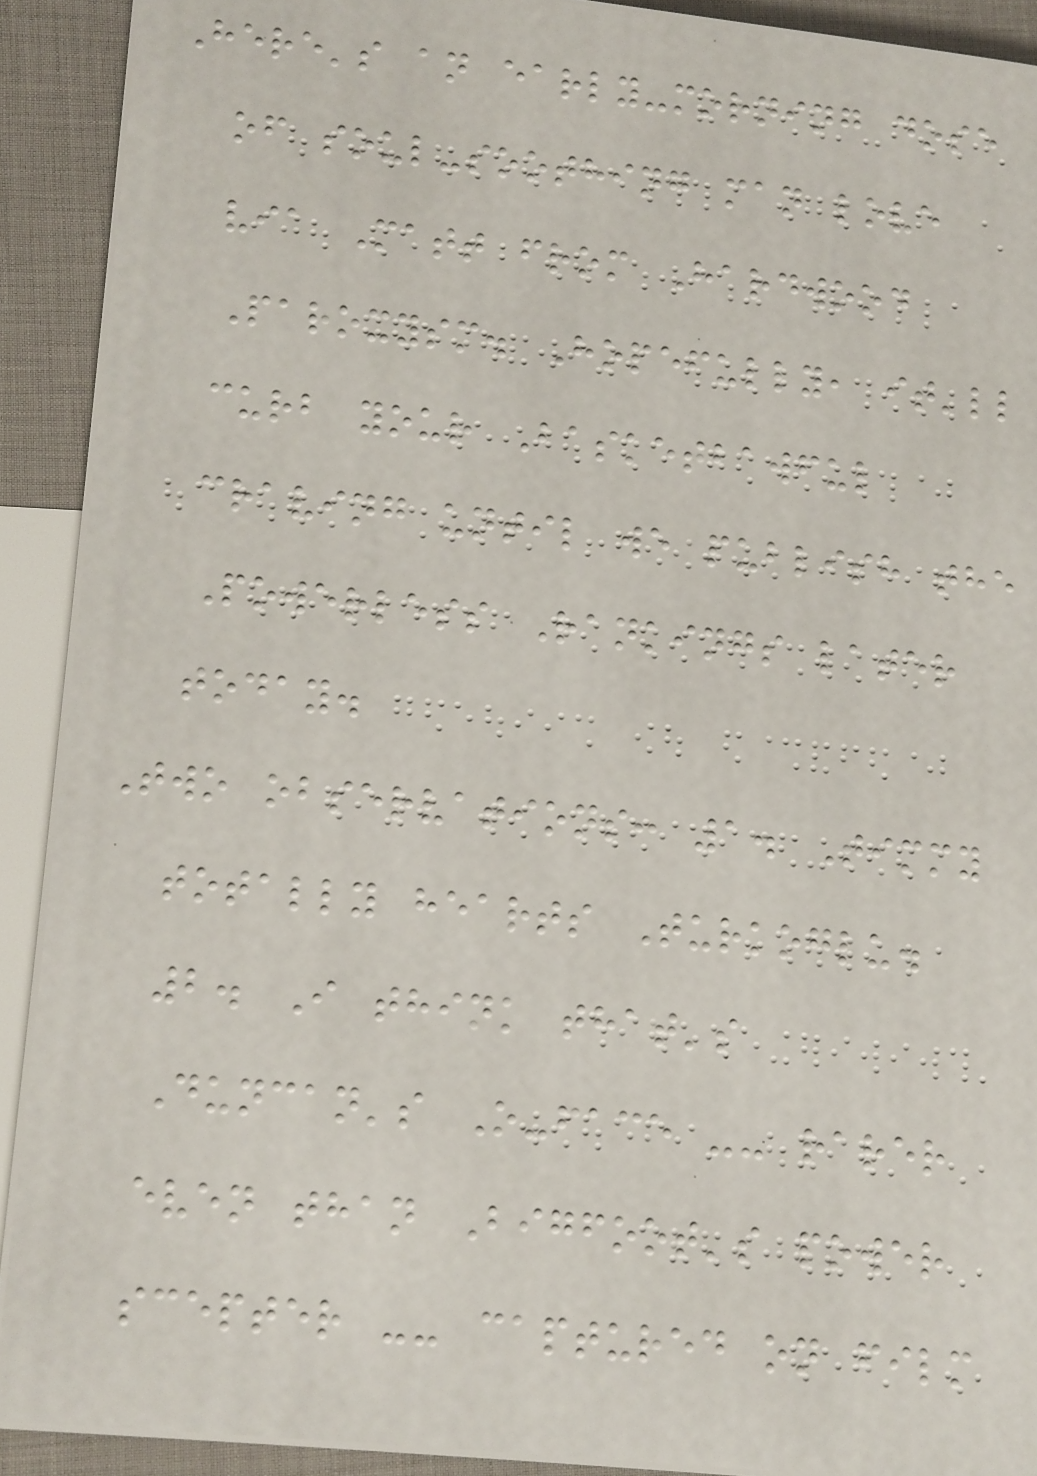Here's an early-morning dose
of soul-soothing man love
via Matt from Hardwood
Paroxysm. Hopefully, it'll
curb your Basketbawful
craving until we publish the
Powerless Rankings later
today.
Two observations: 1. Timmy
totally hearts Turkoglu.
2. I think that's
Duncan's O-face -- rarer
even than Bigfoot's power
scepter -- captured on film
